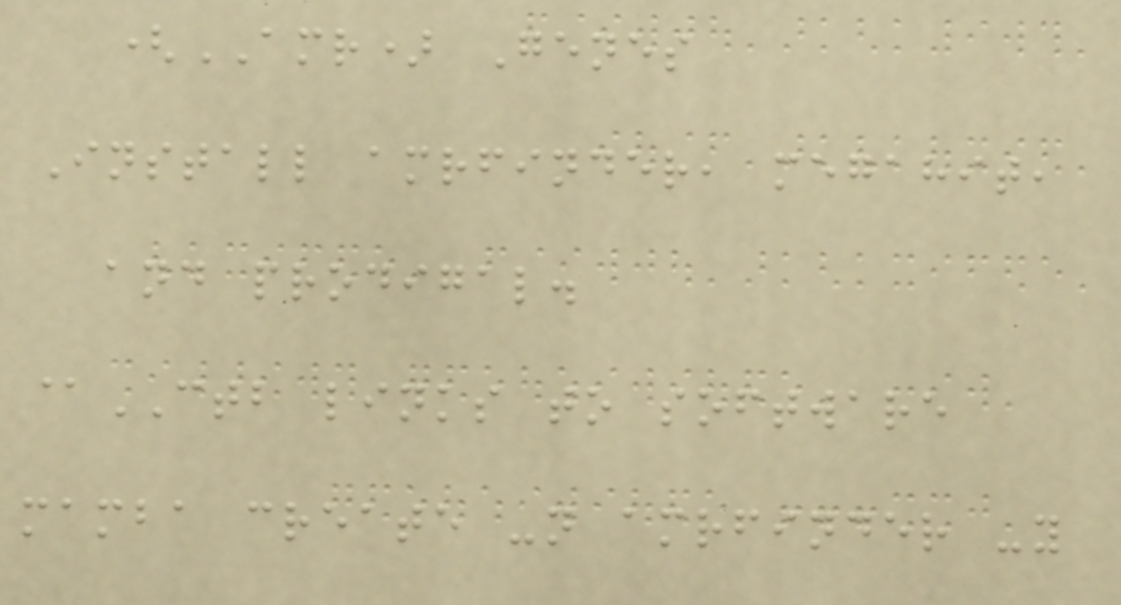(AMR) Genes
Install amrfinder, megahit,
and prodigal.
@CTB links to software
mamba create -n amrfinder -y
